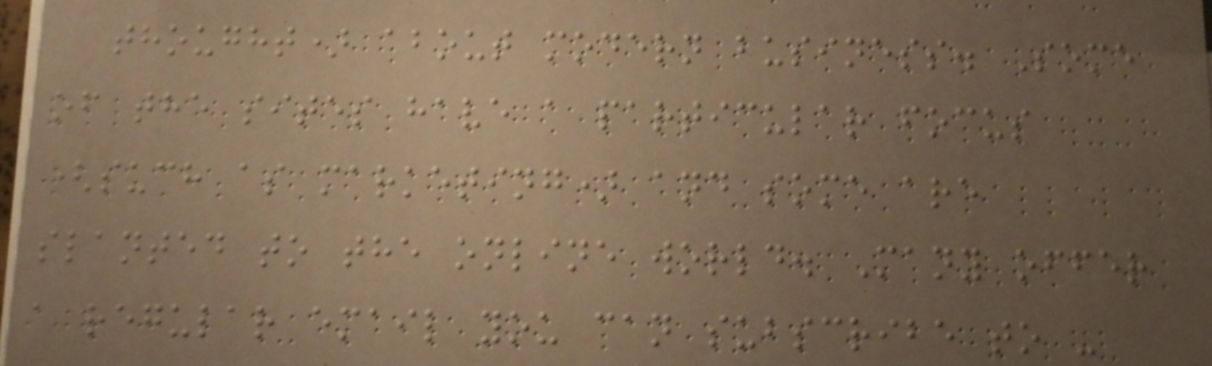thought) about modern business. Some
of the sites have a particular focus
(such as marketing) and some are
slanted to the online world. Many offer
a regular email you can subscribe to -
